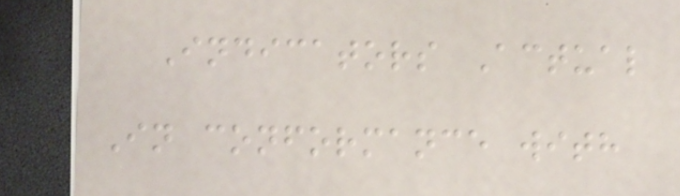Indicators Actual
In conformance with
